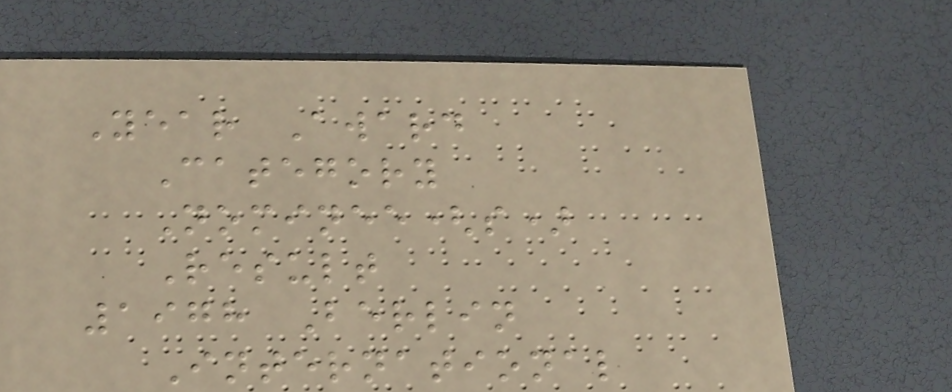Year Award
Category
Nominee(s)
Result
1978 Berlin
International
